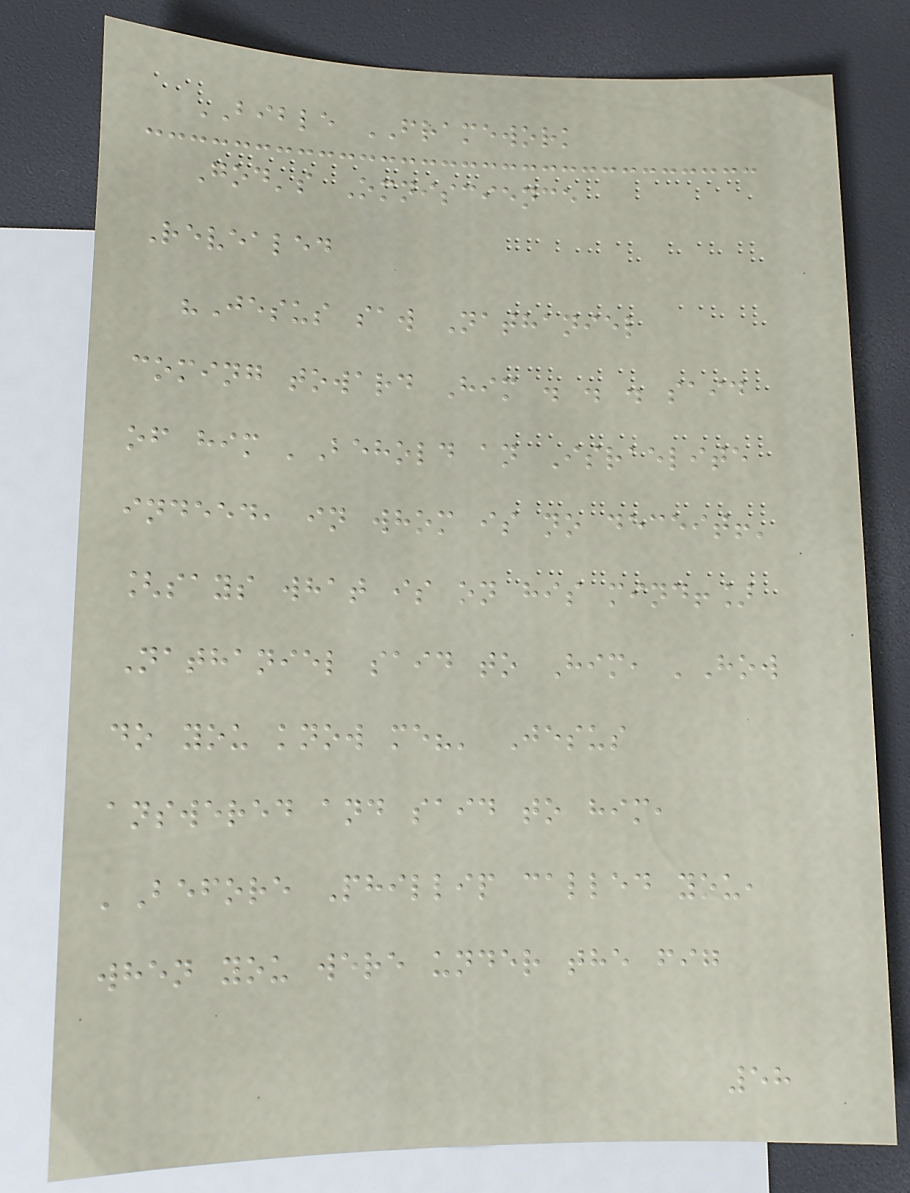BIBLE FRAMEWORK
God's Omniscience
Revealed
"Jesus saw Nathaniel
coming toward Him . . . said
of him 'Behold an Israelite
indeed, in whom is no deceit!'
[says what is on his mind!]
Nathaniel said to Him, 'How
do you know me?' Jesus
answered and said to him,
'Before Phillip called you,
when you were under the fig
58
